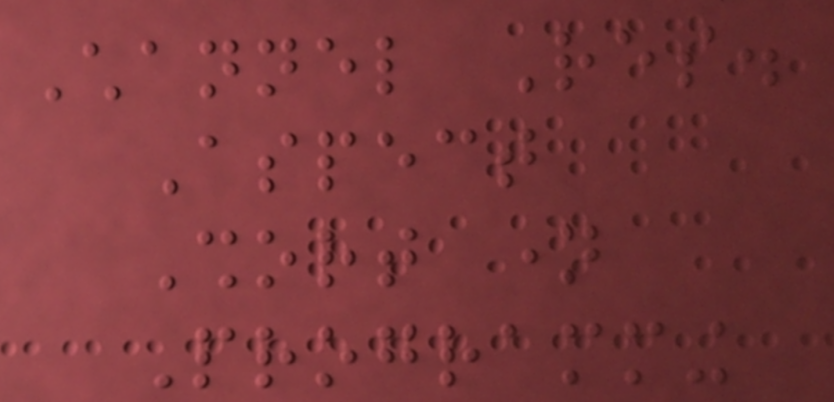Channel Res.
Aspect
Short name
Programming
